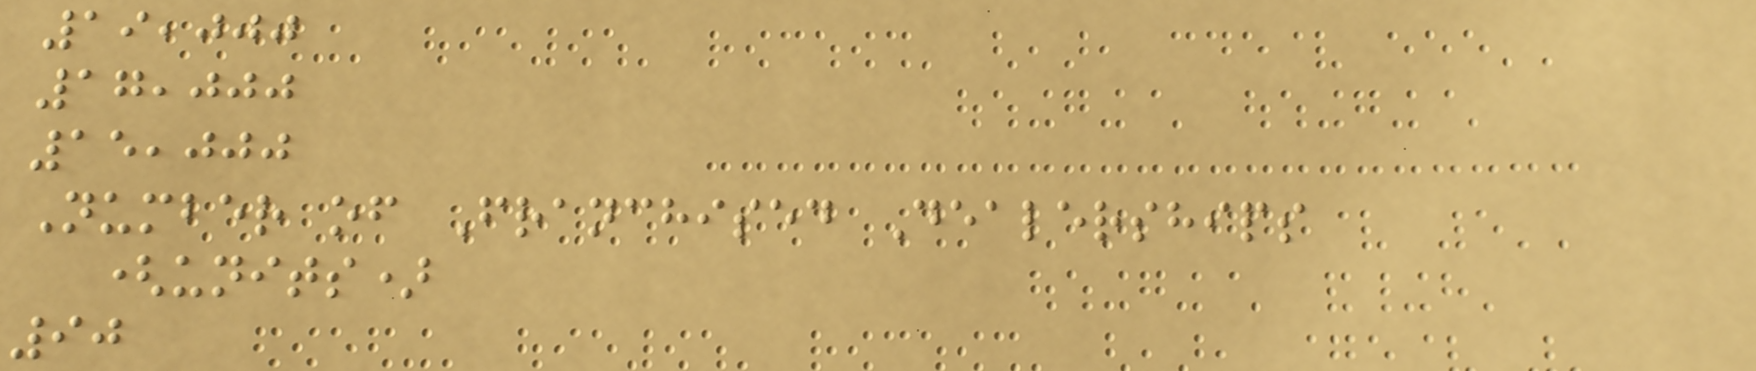19,000
17,000
15,000
Number of Franchised Dealerships
(units)
90
